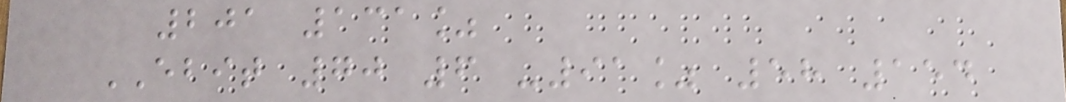201 131%
EBIT 70 6 -91% 58 154
